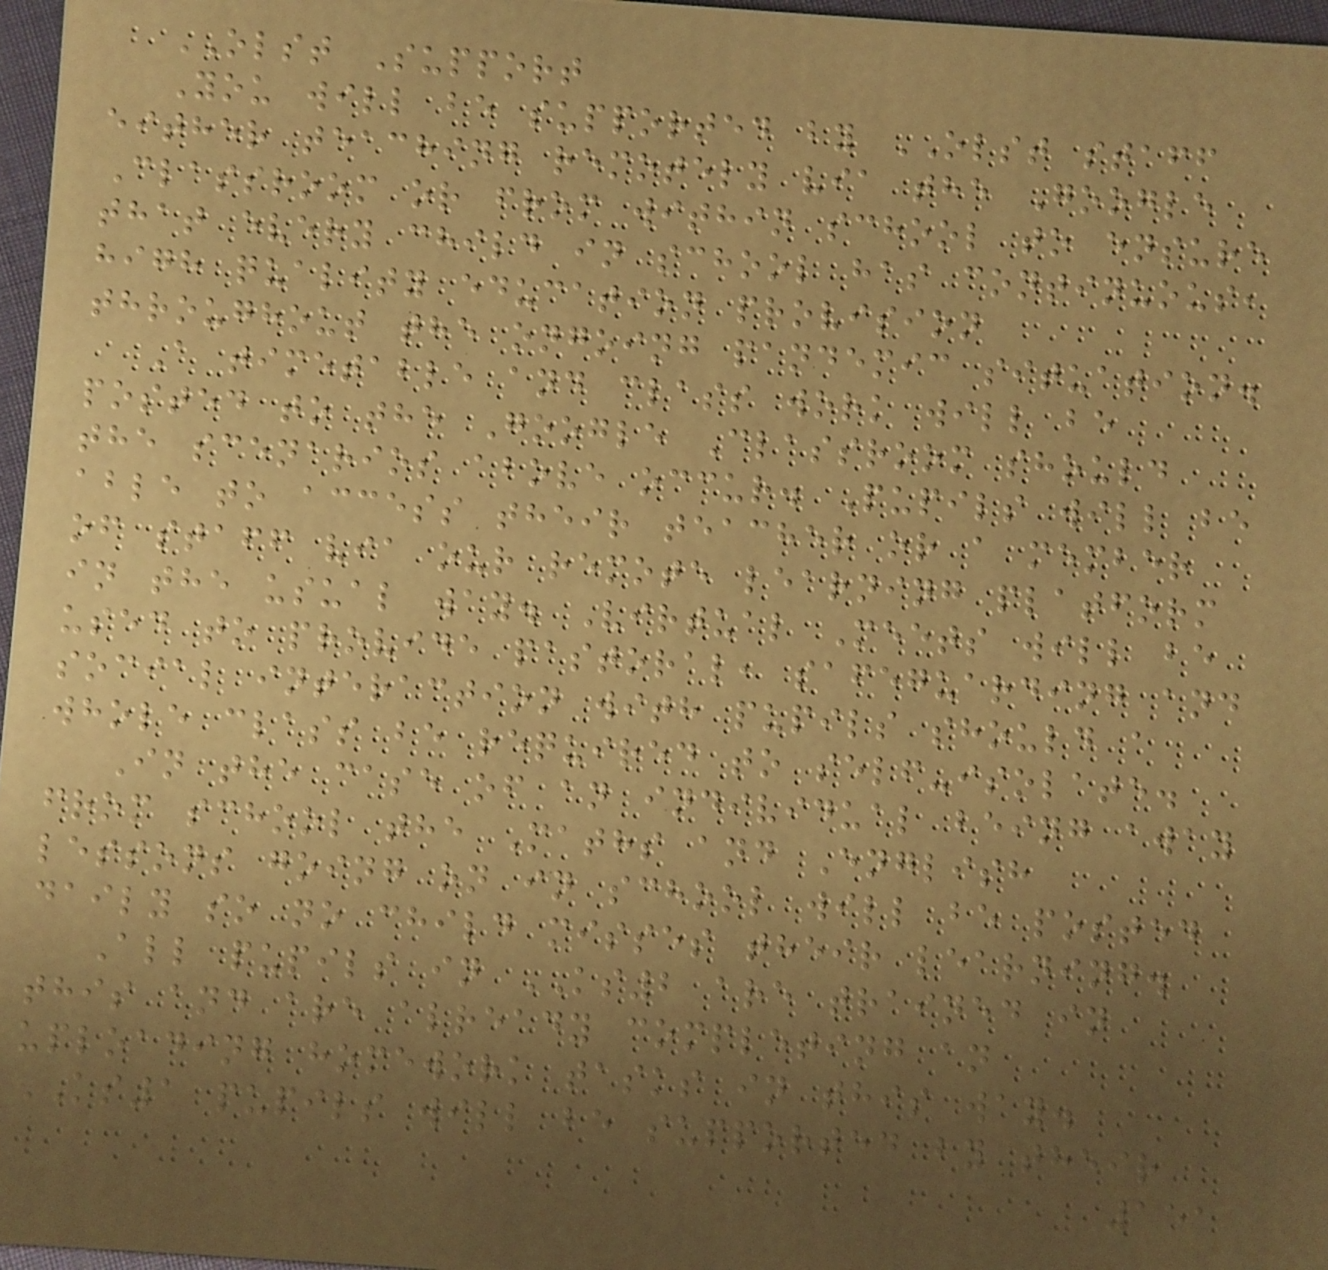OLST Support
You will be supported by OLST staff
either teaching remotely via the Google
Classroom or from within school to ensure
that every child in school has continuous,
high quality education provision
throughout the ongoing pandemic situation.
A timetable and class work will be
posted to the Google Classroom should
the scenarios above occur. Pupils will be
able to access their teacher or a member
of staff via our remote learning platform
in the usual way. Virtual Meets will be
used to provide pastoral, safeguarding and
social interaction with pupils should a
whole class be required to self-isolate.
In the case of an individual being away
from school the Maths and English
lessons going on in school will be posted
daily so no child misses their learning.
All pupils in KS2 are trained in
this and are already completing an
uploading homework tasks in this way.
KS1 pupils will be supported by their
151
